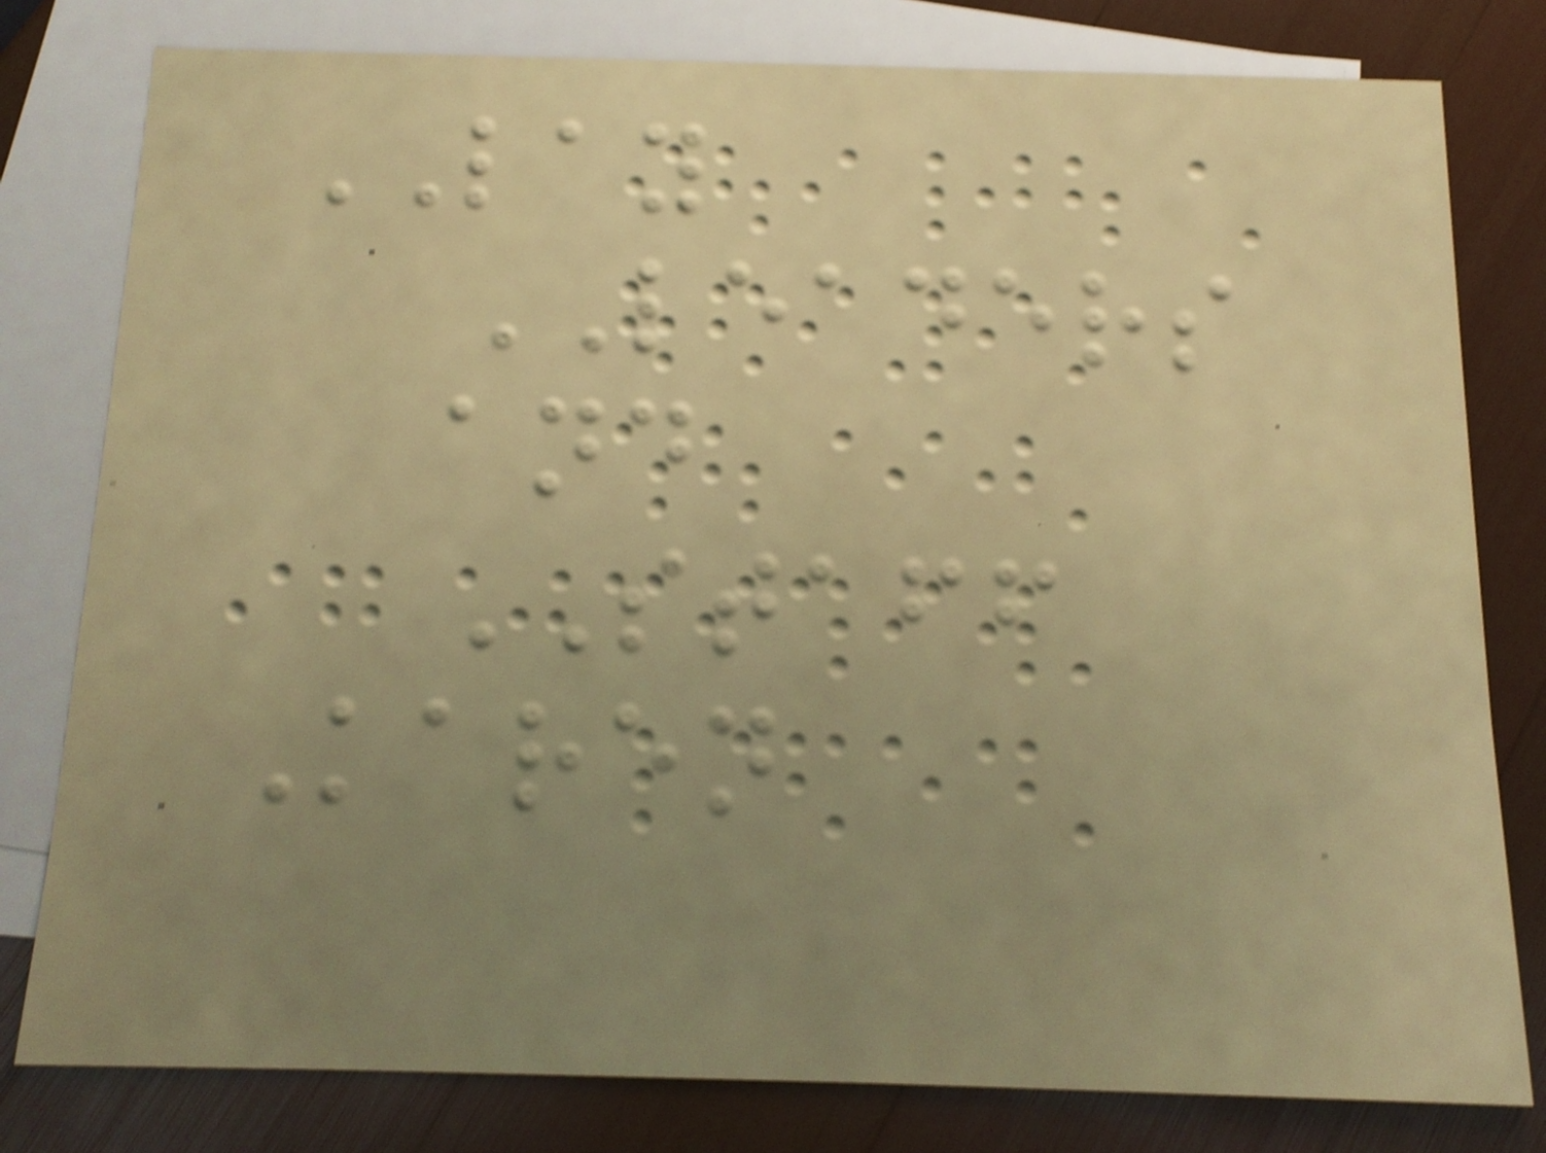LAY
LEADERS
and
STAFF
Karen
